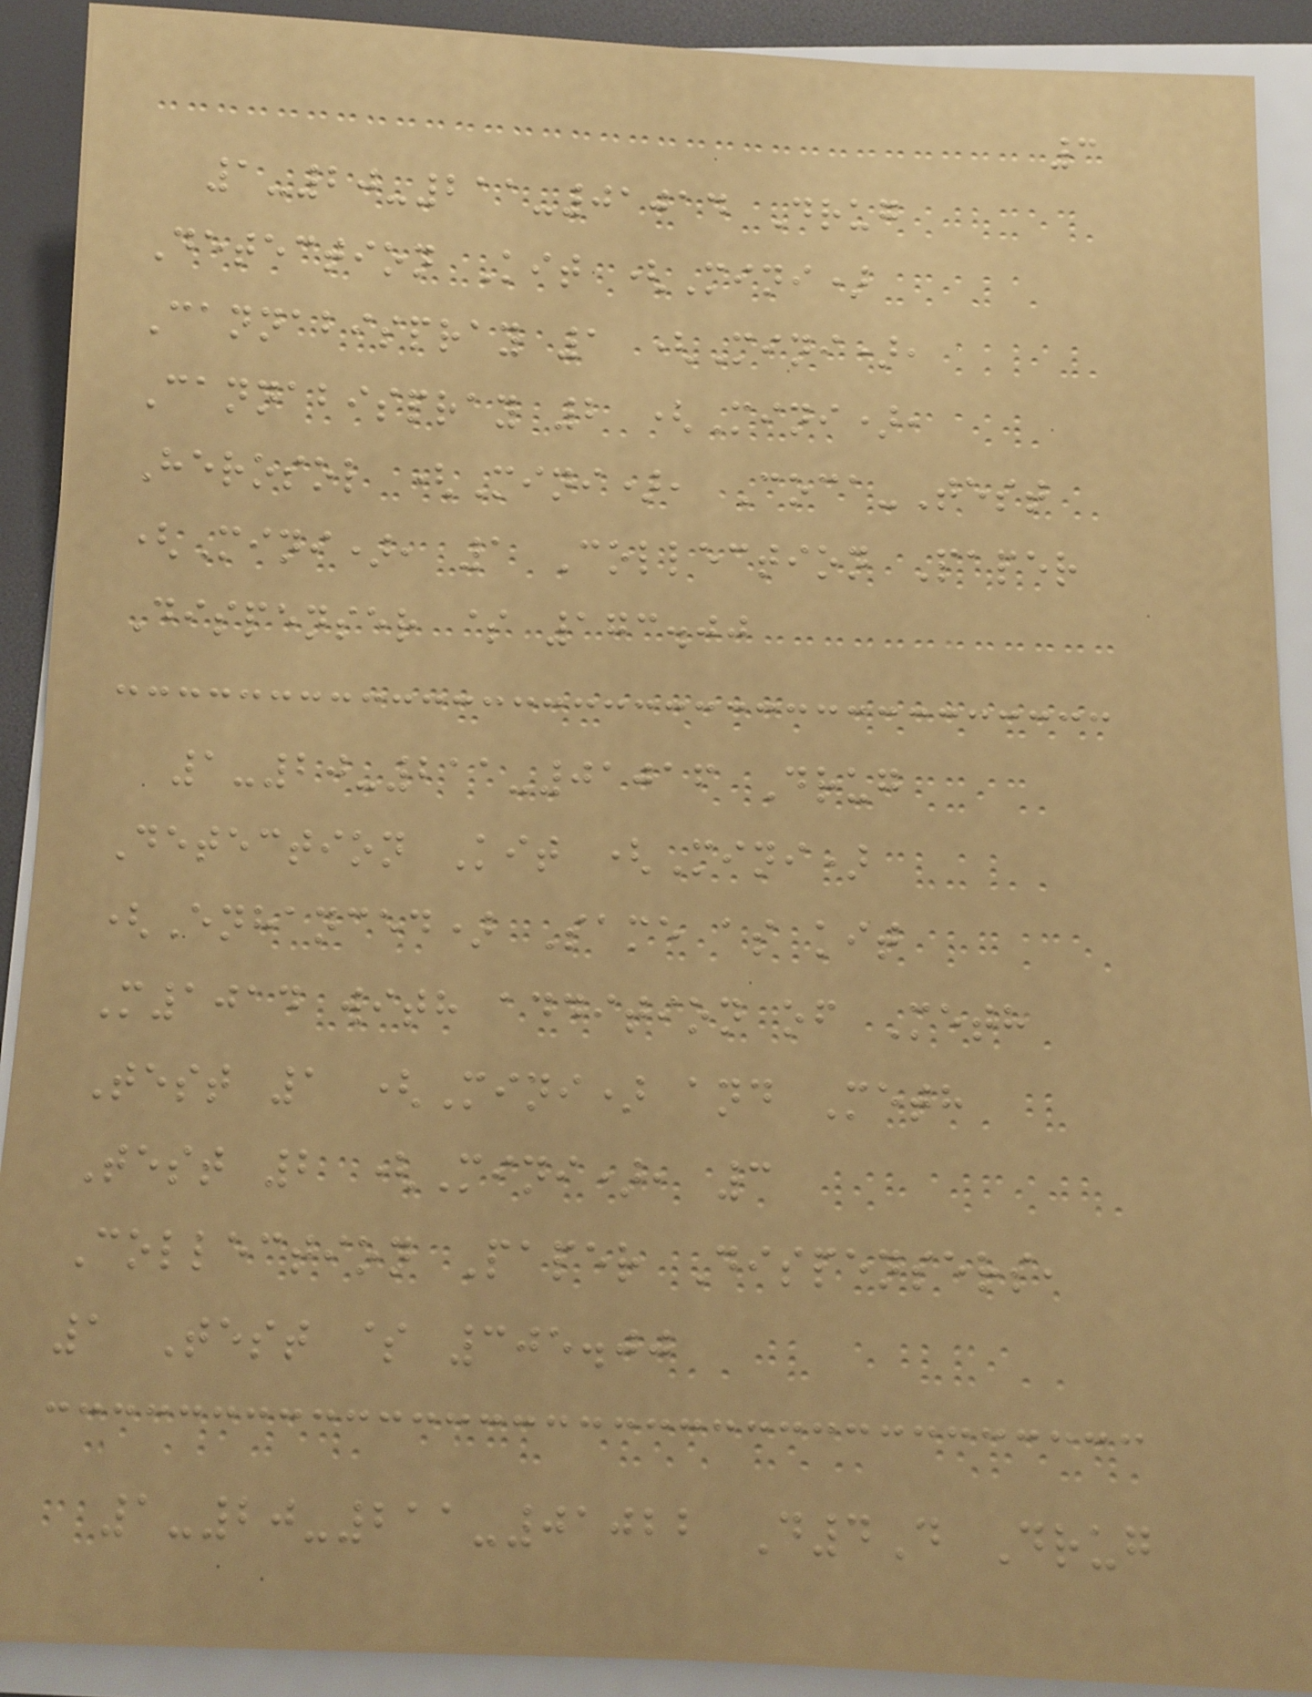3
1-20-211-01014 Drug
Detection Kit (Mini)
Cannabispray 1 (Mini),
Cannabispray 2 (Mini),
Herosol (Mini), Coca-Test
(Mini), 1 Collection Paper
Dispenser $ 173.00
1-20-211-01016 Drug
Detection Kit (Mini)
(Enhanced) Same as kit
M1014 with addition of Meth
Test 1 (Mini) and Meth
Test 2 (Mini), 3
Collection Paper Dispensers,
1 Test $ 305.00
1-20-211-01022 D4D Drug
